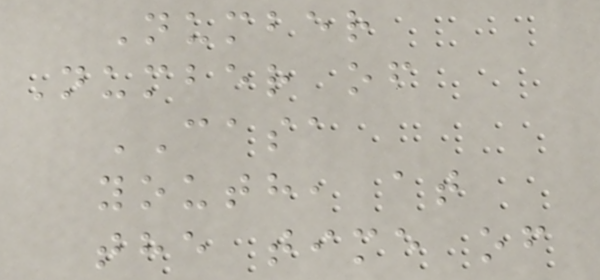Number
Number of
CASA
youth, at
the time of
